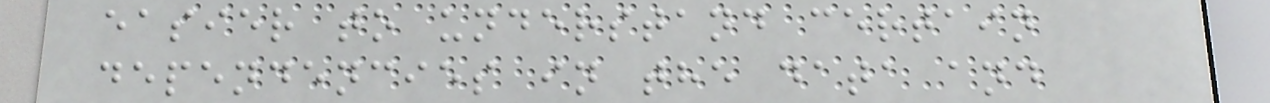easier to understand certain
dependencies in the data and
